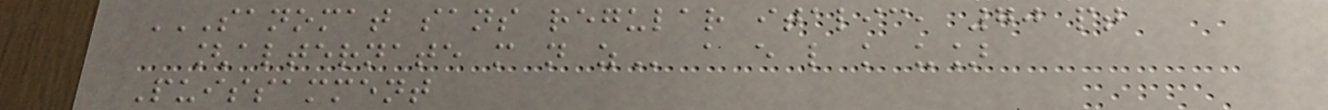SANOMAT SANS REGULAR ITALIC, 70 PT
[ALTERNATE M N Z a e l k u]
Puissamment
